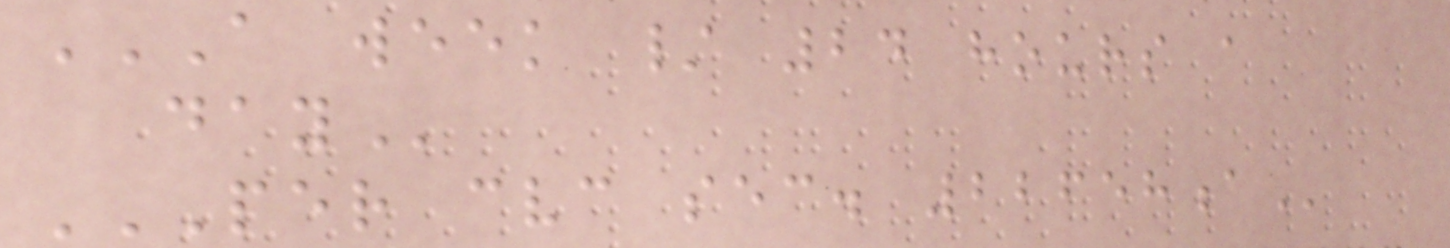A WEEK / 24 HOURS A
DAY
PER CVC SEC. 22658A
